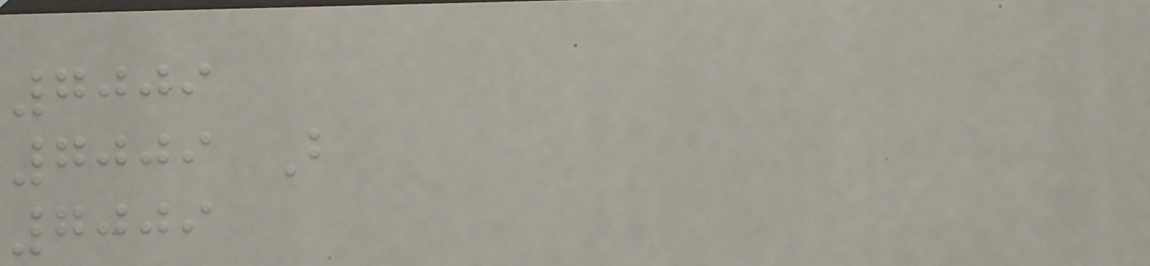7009
7009 B
7009
